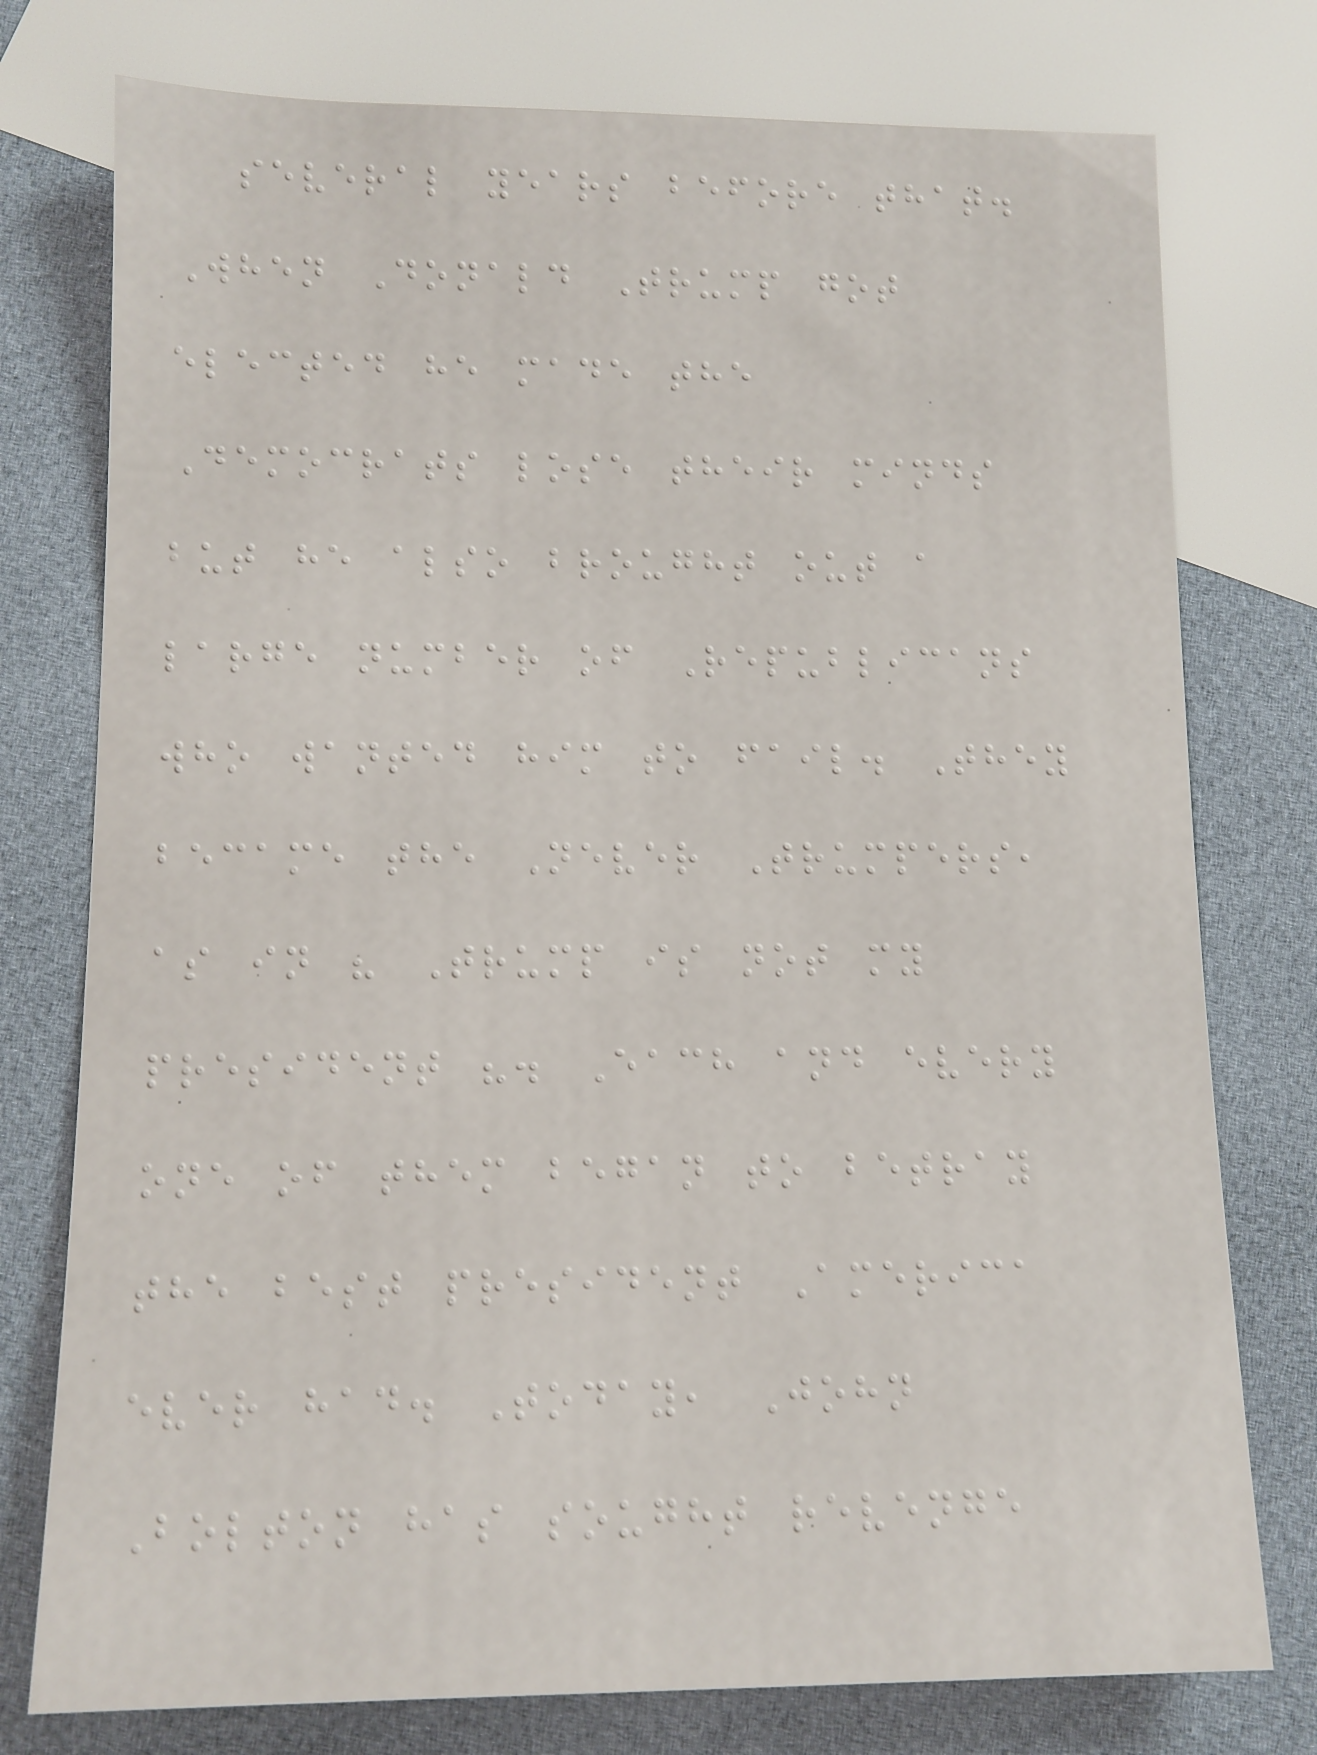several years before that.
When Donald Trump got
elected he made the
Democrats lose their minds
but he also brought out a
large number of Republicans
who wanted him to fail. They
became the Never Trumpers,
as in " Trump is not my
president ". Each and every
one of them began to betray
the best president America
ever had. Today, John
Bolton has sought revenge
